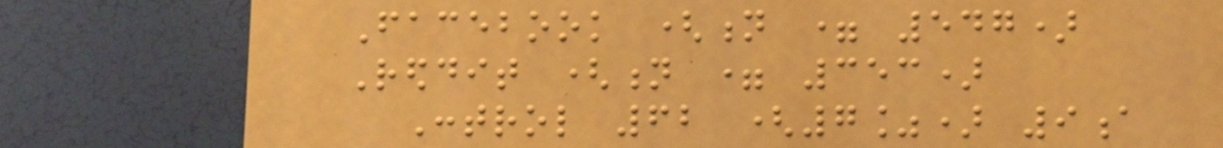Facebook (n = 547)
Reddit (n = 353)
Control 62 (7%) 9a
